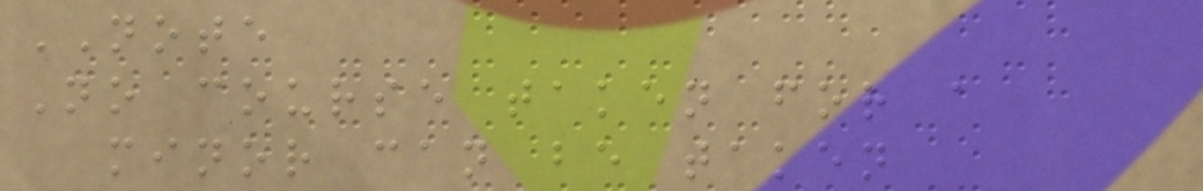NOTE
No course taken for a
minor can be taken
